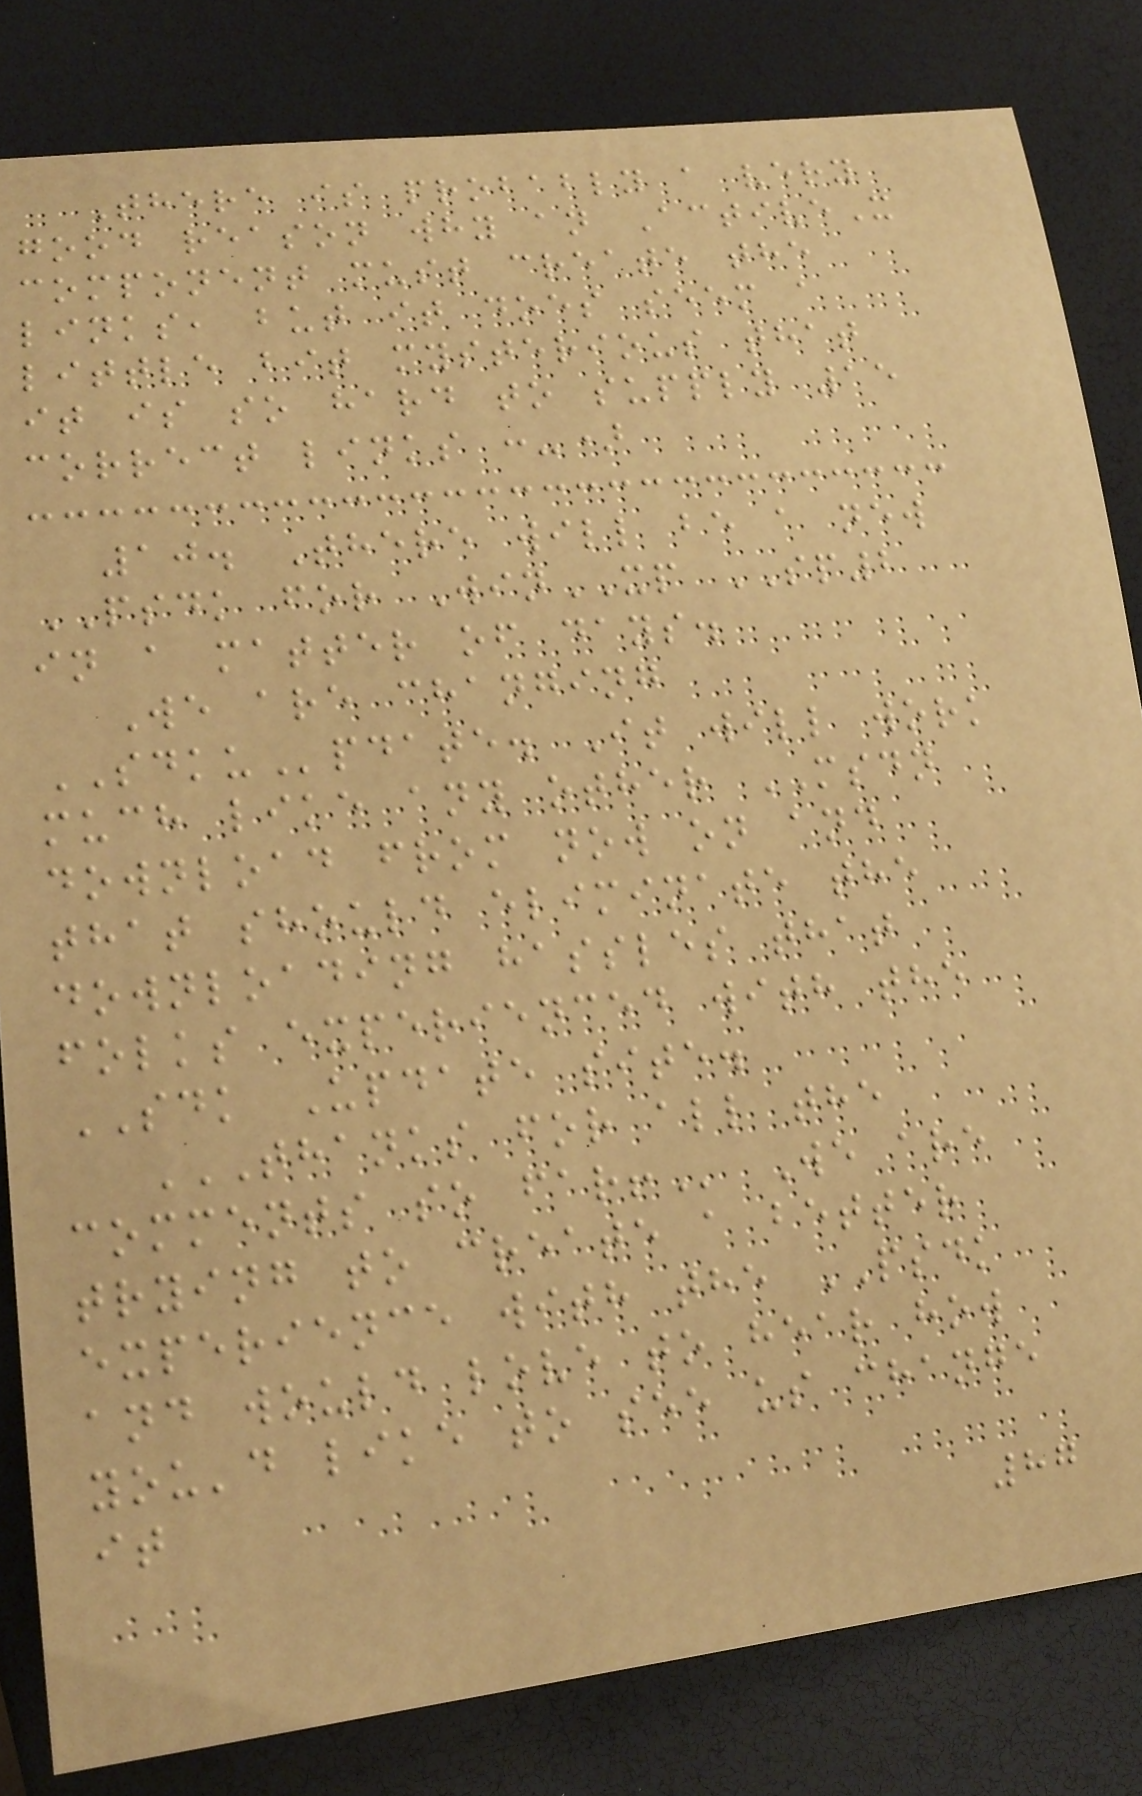There is probably a very
good reason why an ActiveX
component must create the
links, but it does seem a
little bit mysterious that
it is so hard to supply 15
correct links :-)
10. There will be a new
PSDK for WinXP SP2
in a matter of days.
We are changing
SDKUpdate. It will work
much like any other MSDN
download from now on and
that should eliminate the
downloading hassles that
folks experienced with the
SDK Update site.
THANKS FOR ALL THE
COMMENTS SO FAR! We are
trying to create a better
experience with the PSDK
and would love to hear how
you'd like to see us change
it
87
